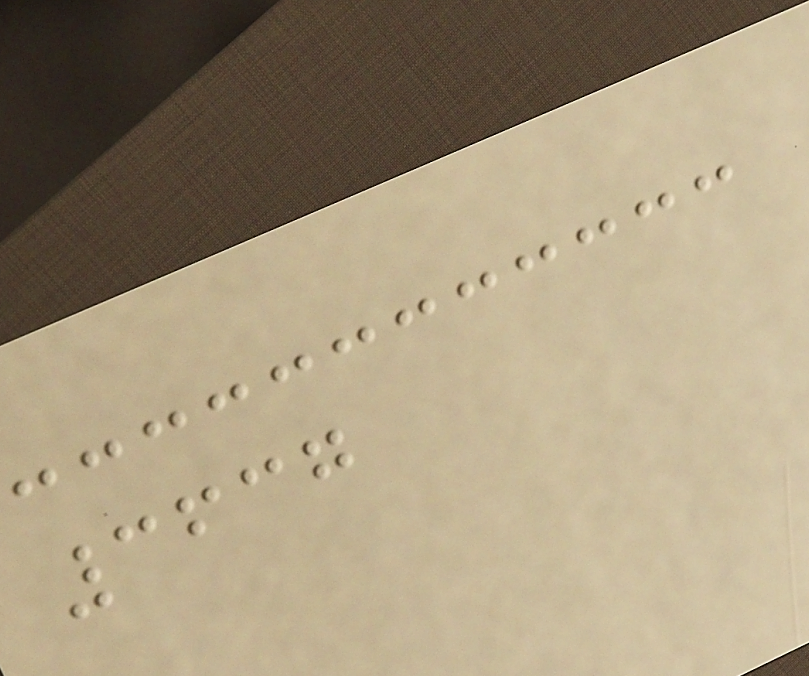3637
